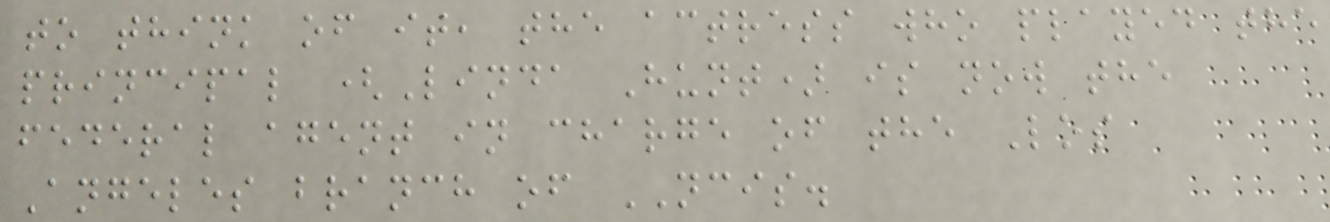to think of it, the actress who played the
principal (Linda Hunt) is now the
federal agent in charge of the Los
Angeles branch of NCIS.
